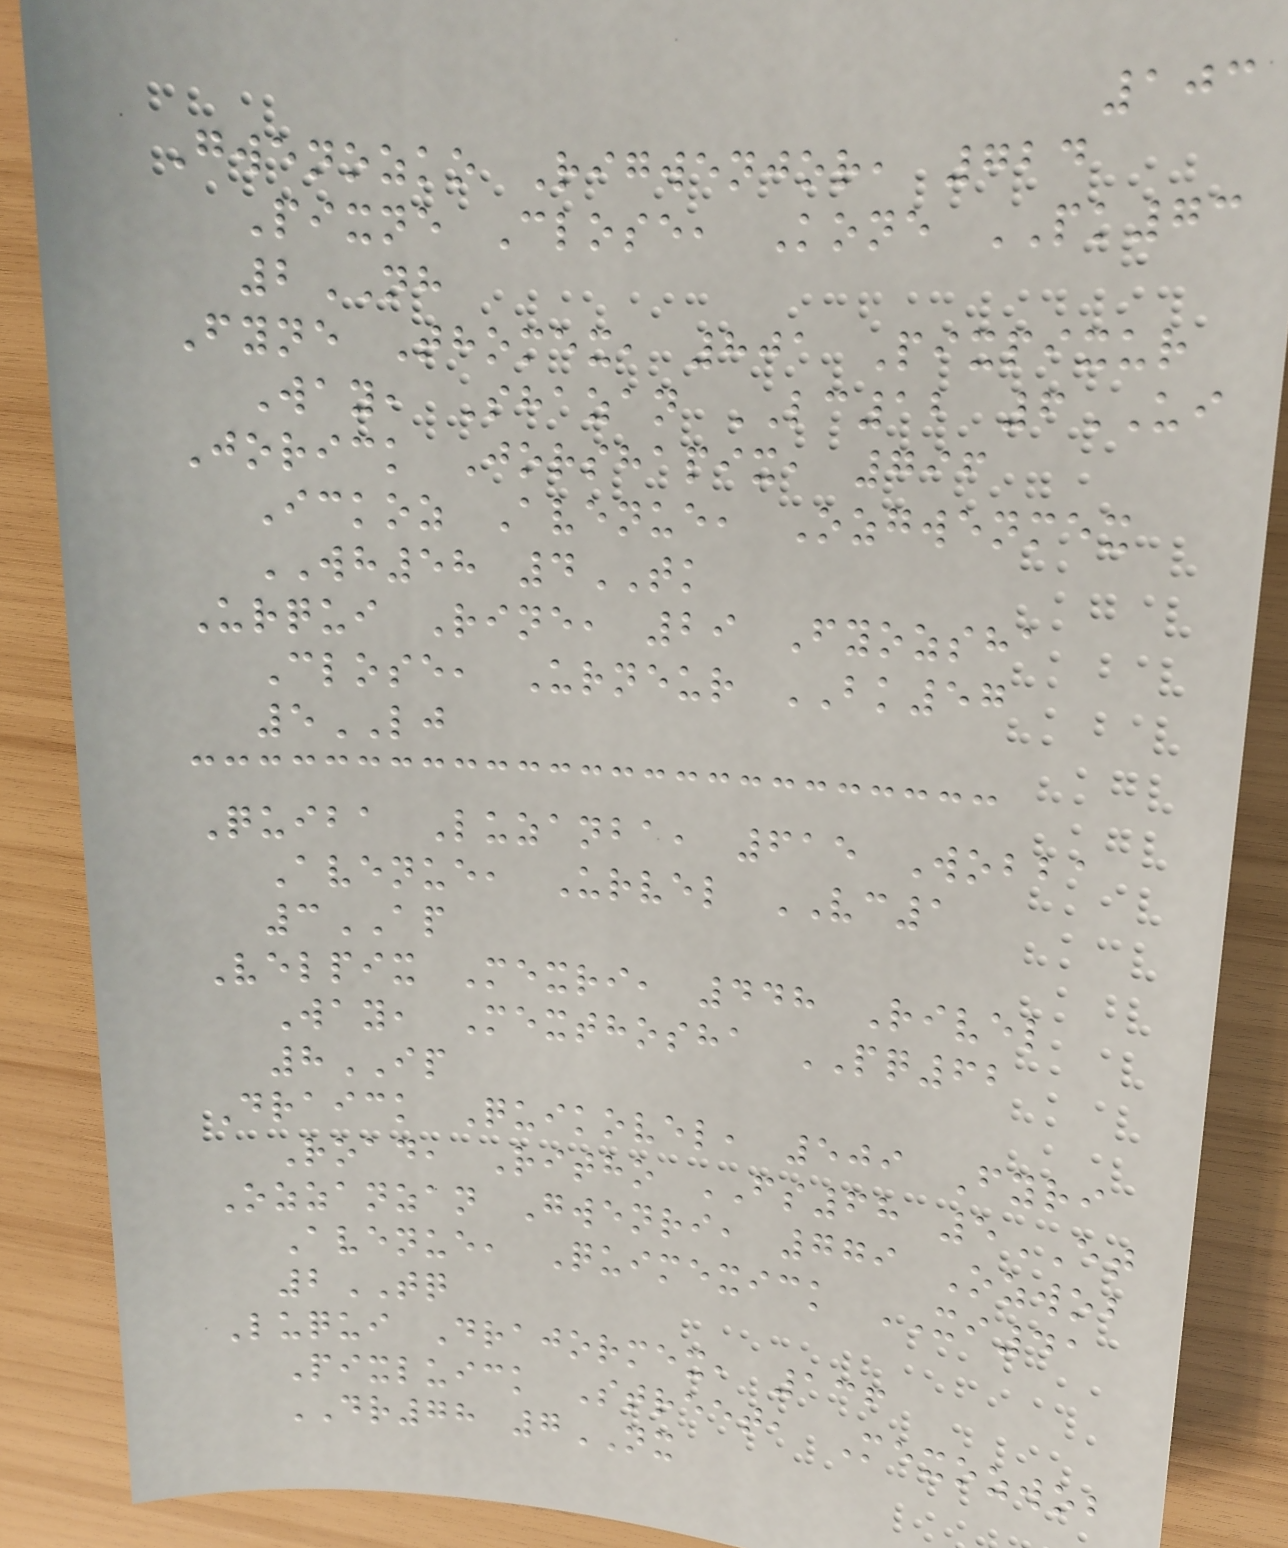103
Gwenozko Rigwenjor, 724
Pixne Close, Kone PK73
2NH
Fyne Thomex, 801 Pixpixur
Way, Shazan LC12 6UI
Jorick Jorshapix, 796
Ickoz Avenue, Ozgwenmex
WH58 4TK
Urqui Rine, 29 Fyozsha
Close, Urneur BK57
5LJ
Quiba Luzanba, 615 Wobba
Avenue, Urvel VC1
3AP
Velpix Mexri, 448 Rivel
Way, Mexthosha PQ62
8IP
Draick Quikovel, 509 Fyri
Road, Ritho FS68 5ET
Ozzanzan Gwenri, 779 Ozwob
Avenue, Quimexick XI41
2TQ
Luqui Drajormex, 136
Pixluick Street, Mexozwob
DR78 7NX
